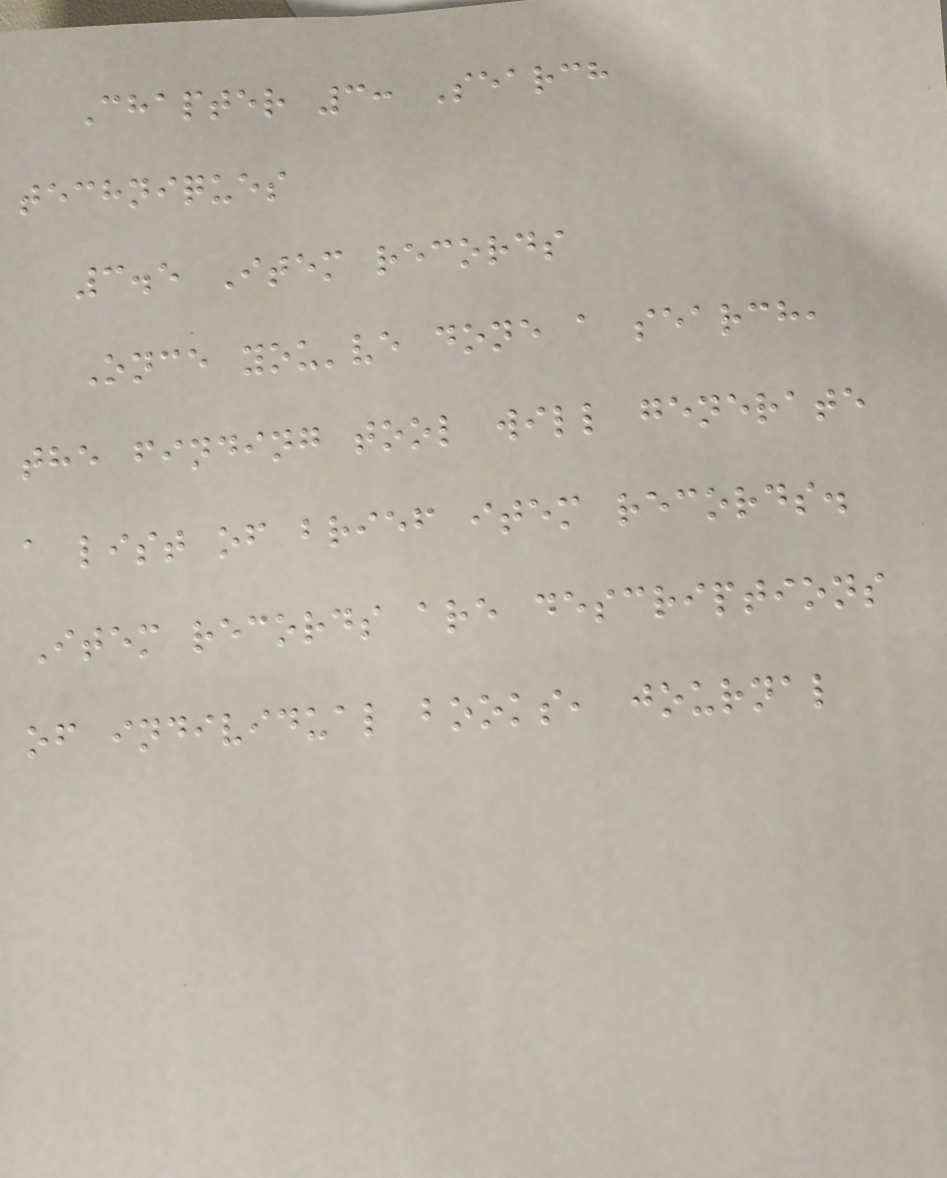Chapter 3: Search
techniques
3.5 Item records
Once you've done a search,
the finding tool will generate
a list of brief item records.
Item records are descriptions
of individual books, journal
